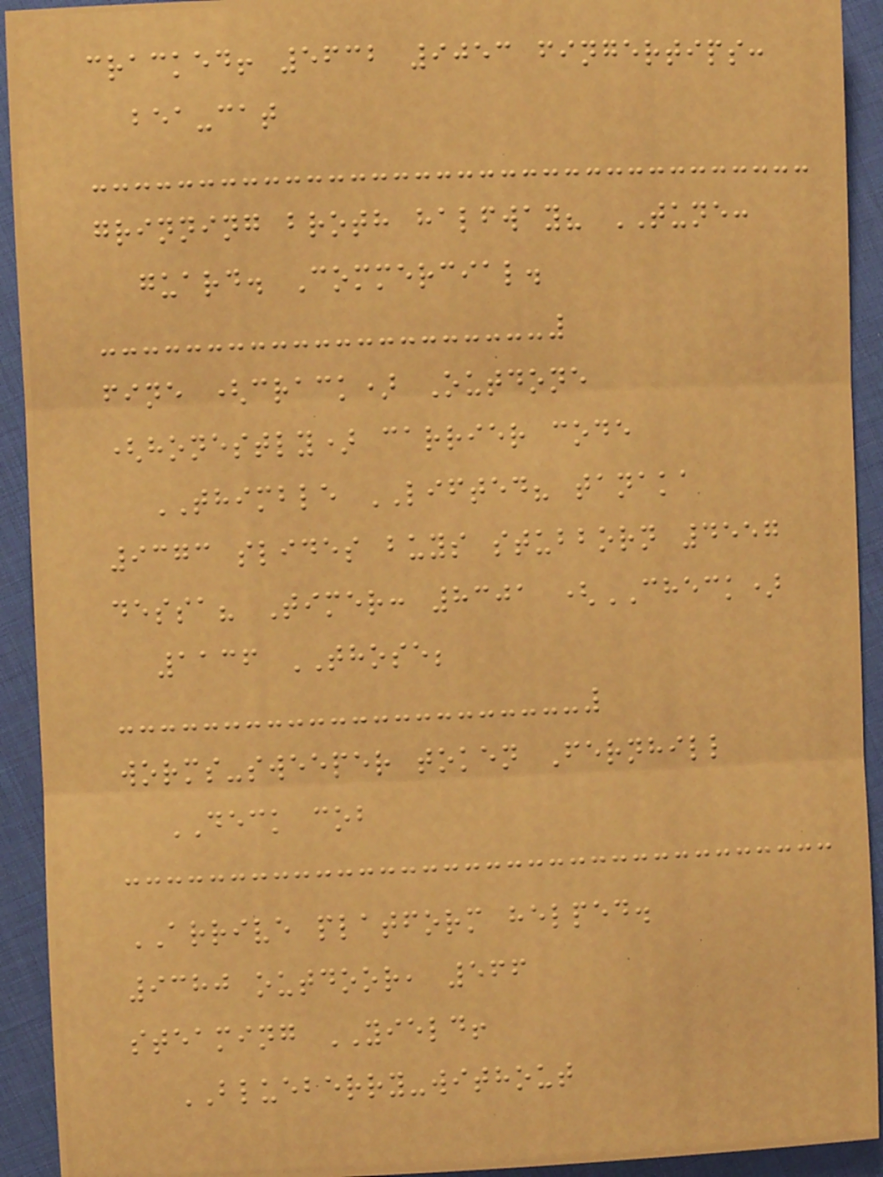cracked! 5632 9053 fingertips:
bea-cat
grinning broth halfway? TUNE:
guard. Commercial.
fine (crack) Outdone
(honestly) carrier code
THIMBLE LIFTED? tanaka
9373 slides buys stubborn 4557
dessa? Timer: 8301 (CHECK)
1136 THOSE;
worms-sweeper token Fernhill
DECK cob
ARRIVE platform helped.
9380 outdoor, 566
steaming YIELD!
BLUEBERRY-without
